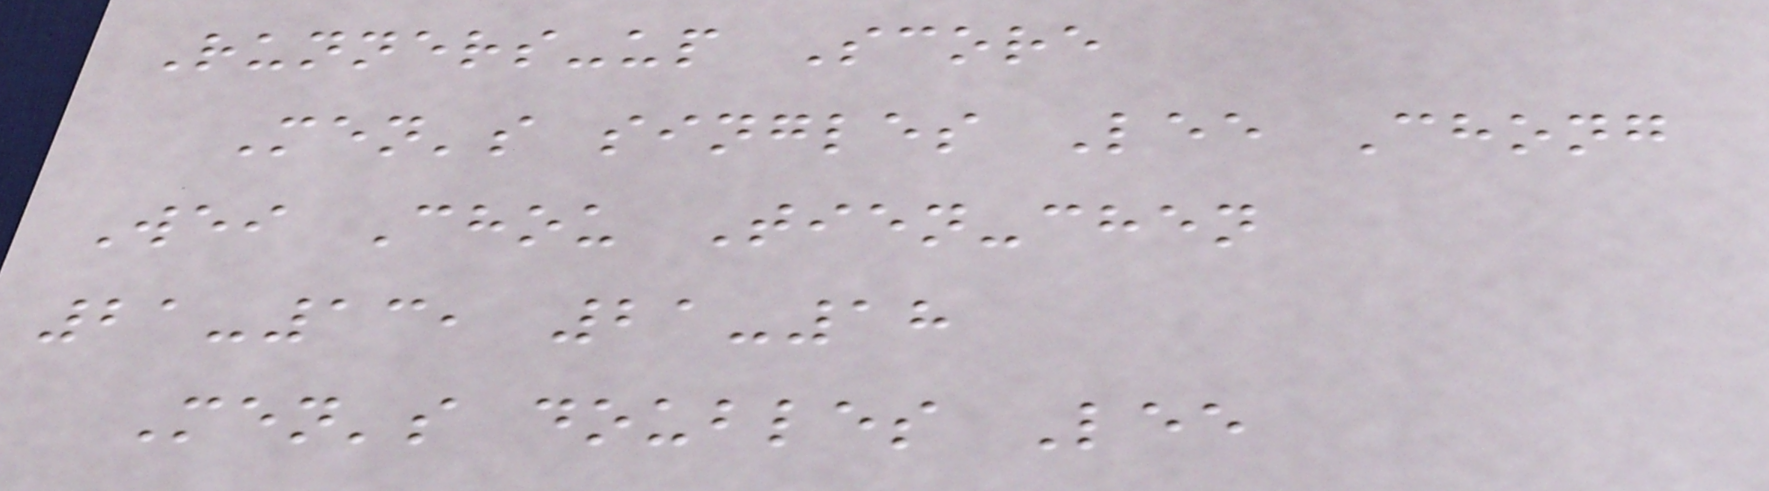Runners-up Score
Men's singles Lee Chong
Wei Chou Tien-chen
21-13, 21-18
Men's doubles Lee
